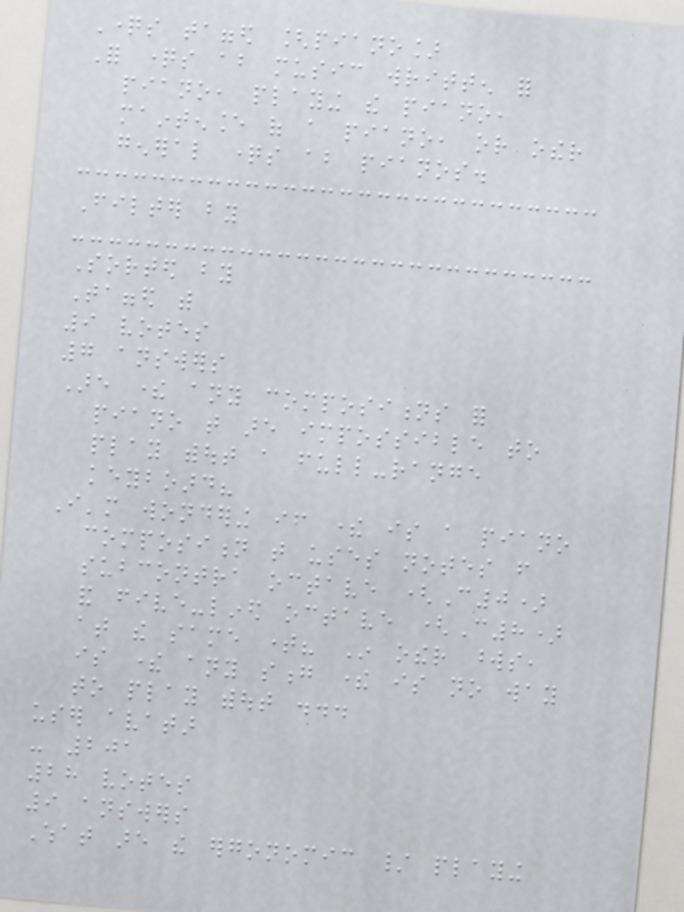Questions tagged [piano]
For questions about music written for
piano, playing the piano,
maintenance of a piano, or other
general questions about pianos.
Filter by
Sorted by
Tagged with
9 votes
7 answers
Are there any compositions for
piano that are impossible to
play without a full-range
keyboard?
I'm wondering if there is a piano
composition that uses notes from
subcontra octave (C0)
and five-lined octave (C8)
at the same time? In other words,
is there any song there is no way
to play without ...
user avatar
- 201
28 votes
9 answers
What are the ergonomic / playing
